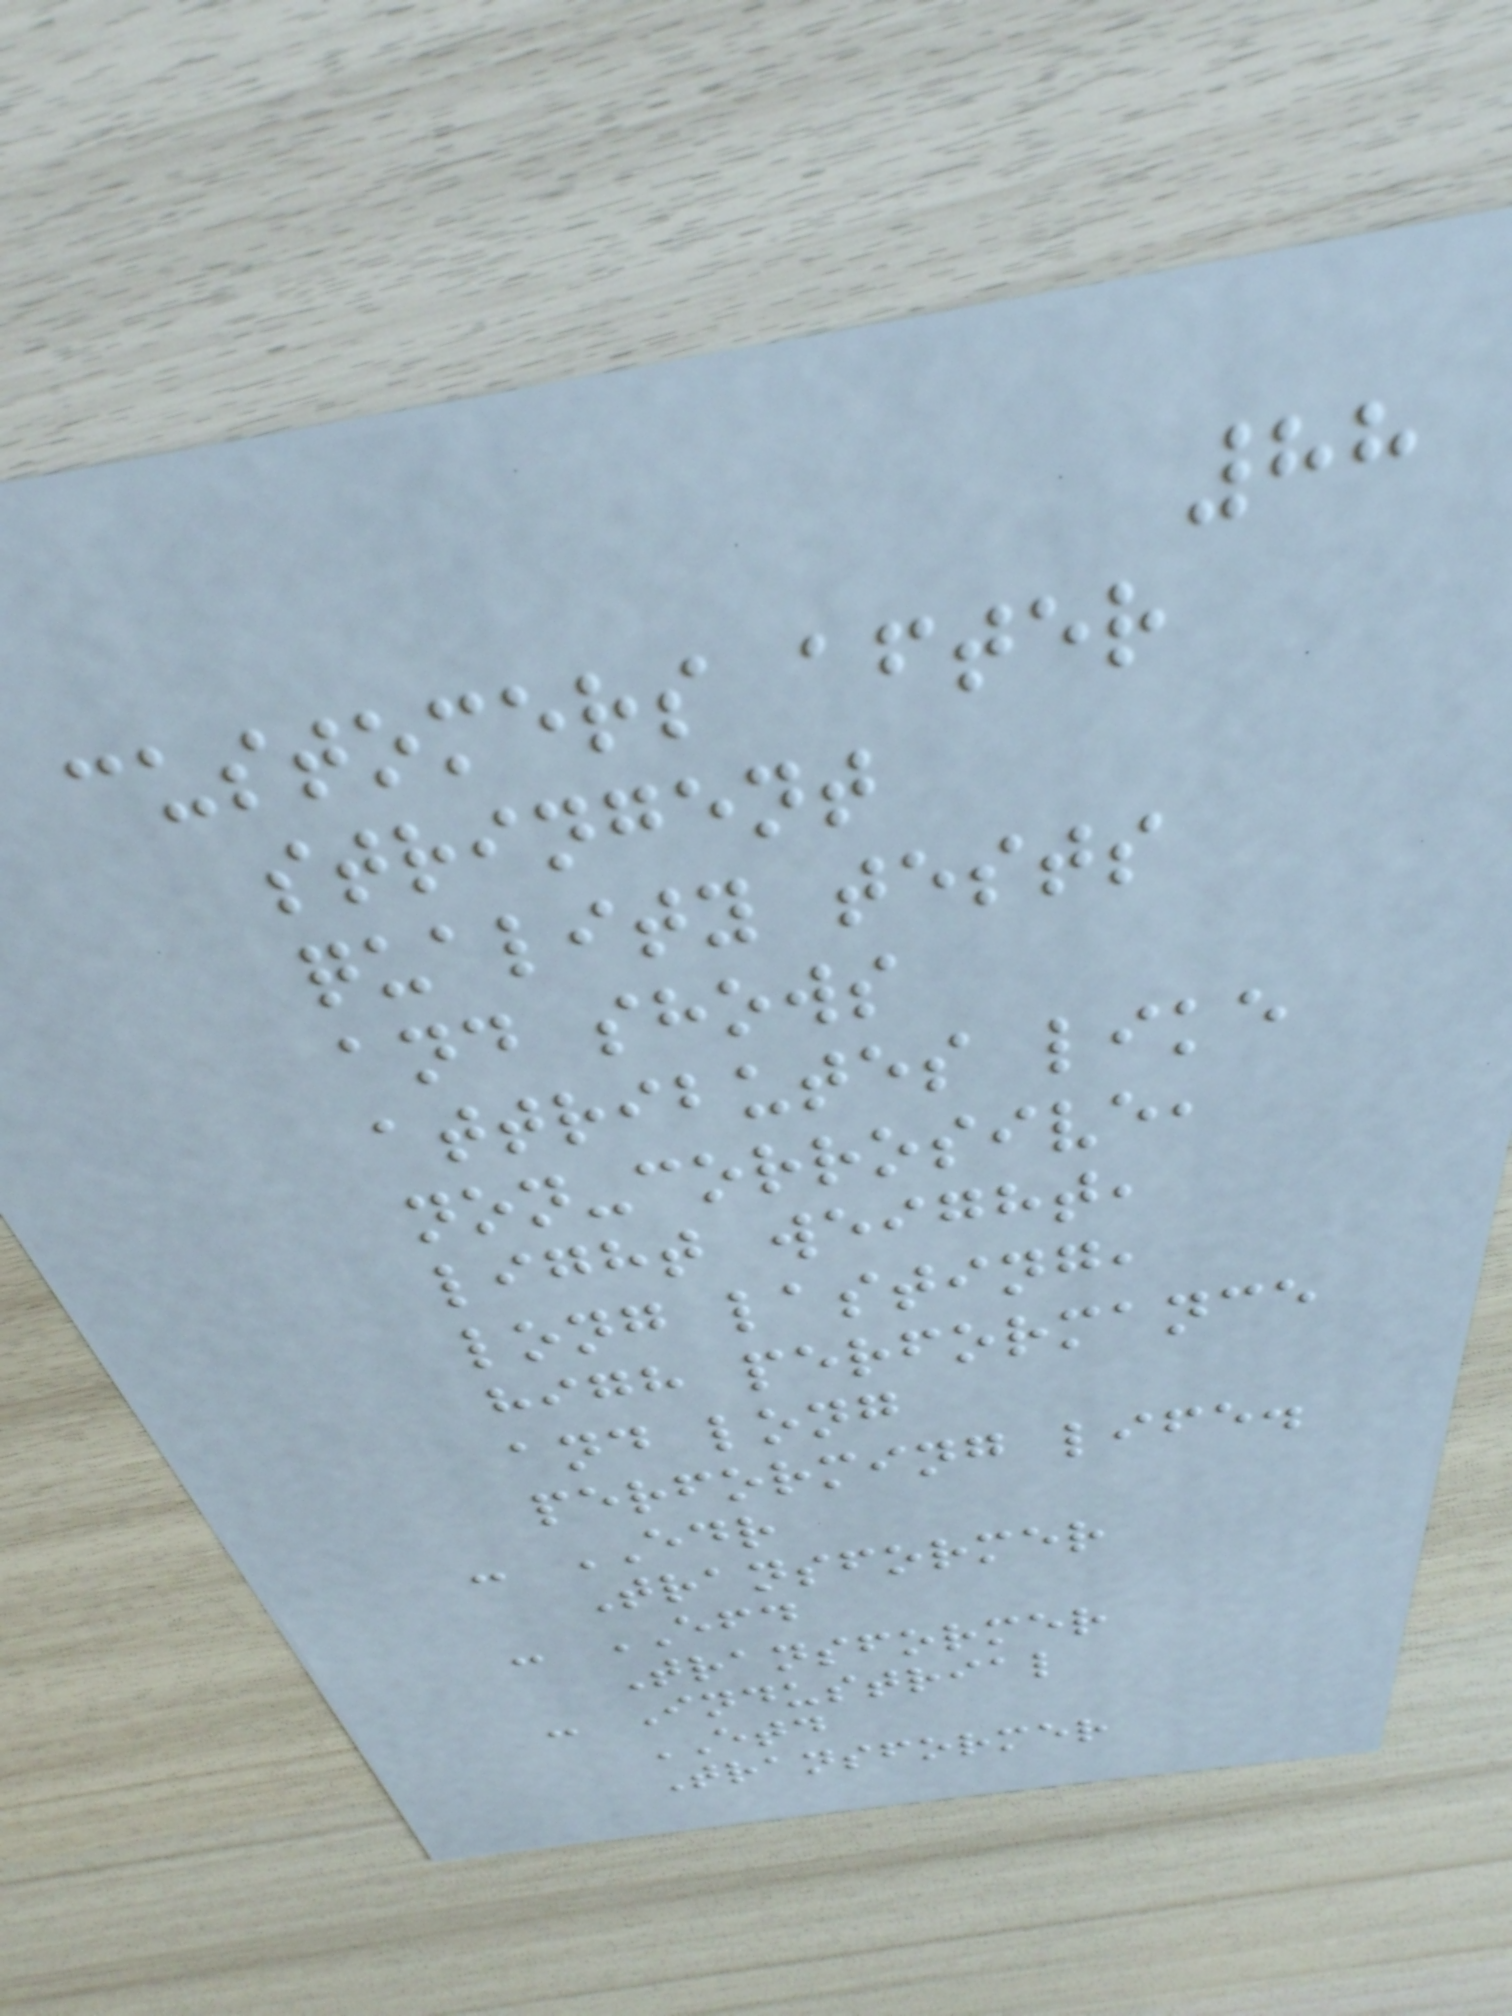88
customers after
stringent
quality tests
and shows
attributes like
non-corrosive,
light weight,
long lasting,
high performance
and long
performing life.
- EDR
Transformer
- EFD
Transformer
- Industrial
ETD
Transformer
